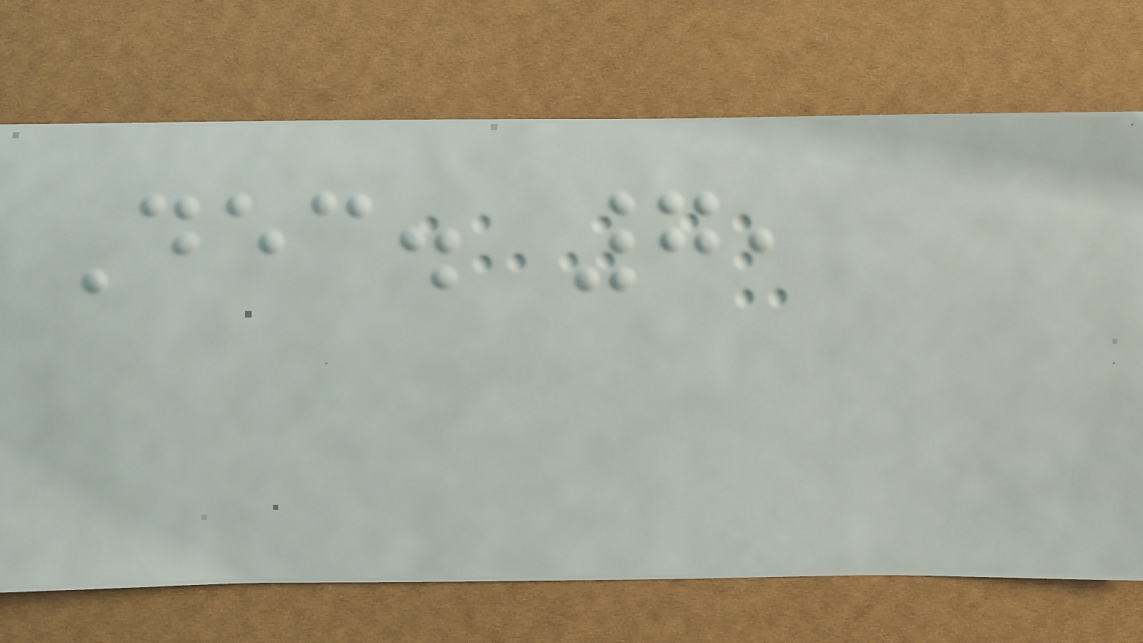Dec. 7,
